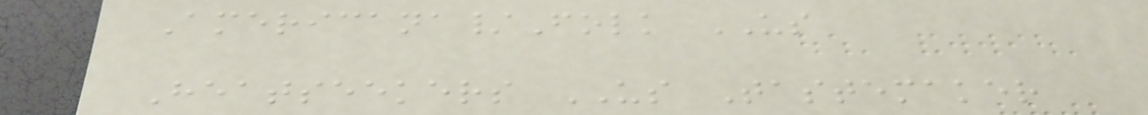Americana/Folk US
Heatseekers US Tastemaker
